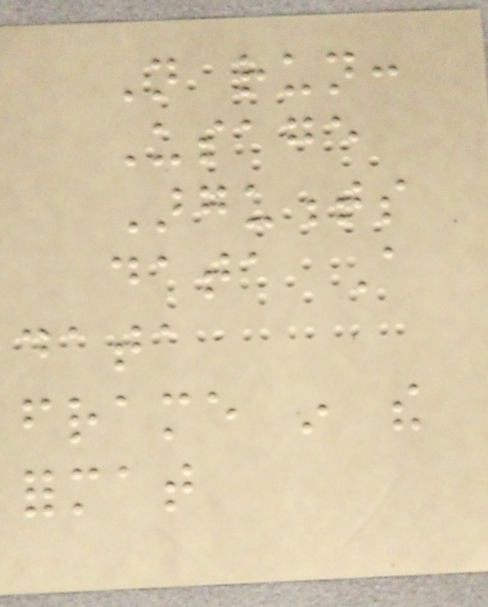Not run:
Usage
Arguments
data A
data
frame in the
format
